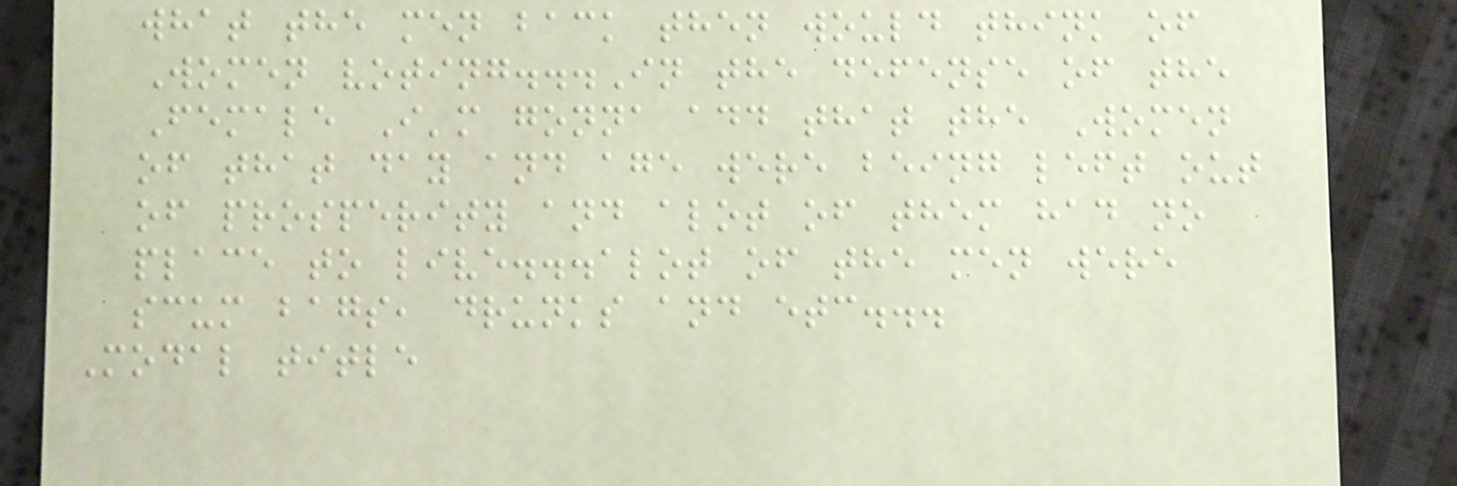what the men back then would think of
Women voting...In the defense of the
Female I'm gonna add that the Women
of that day and age were being left out
of prosperity and alot of them had no
place to live...alot of the men were
scum bags, drunks and etc...
Modal title
